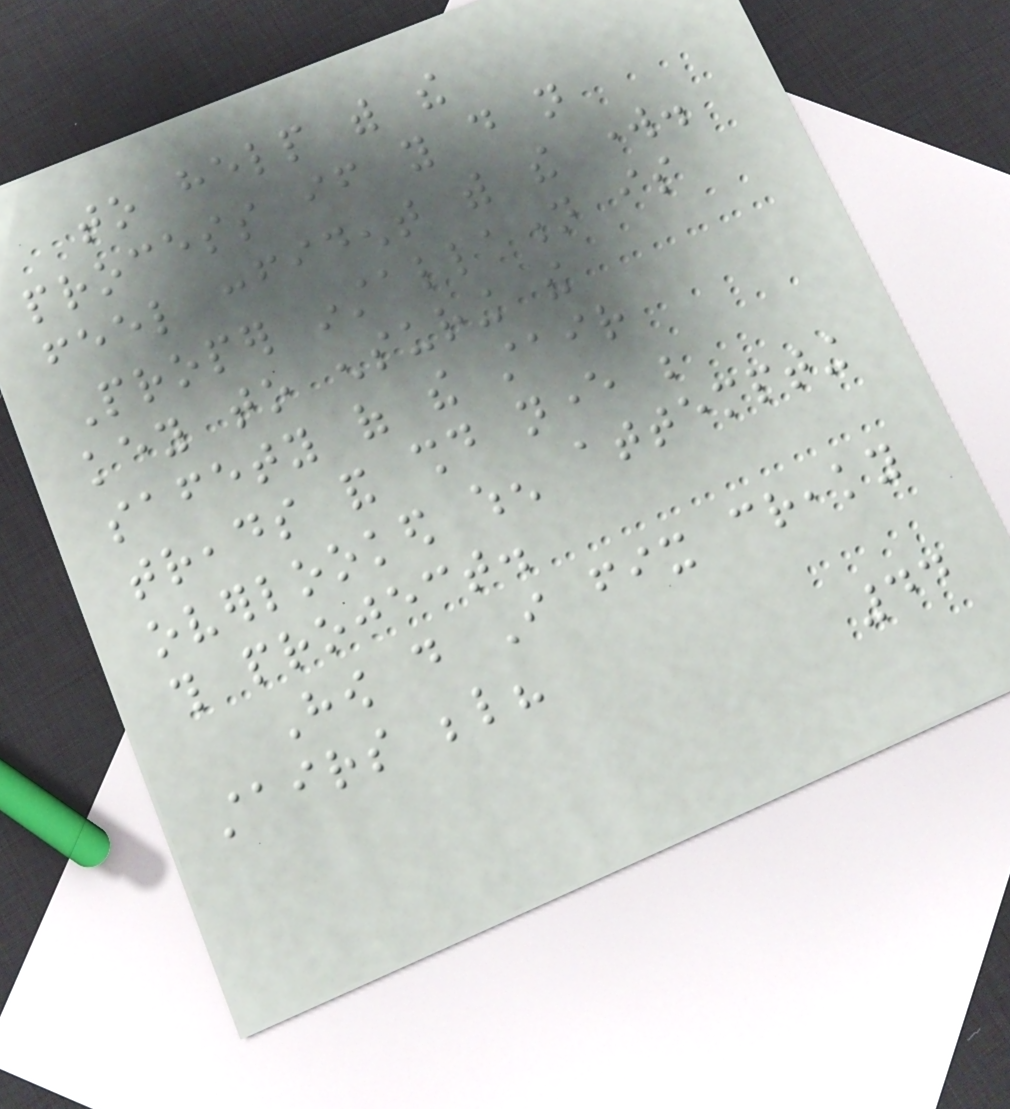to help with the
process if you do not
feel confident with the work.
Proper installation is
key to ensuring the
safety of the stair
treads and should never be
overlooked when attempting
this project.
How do I fix creaky
stairs below?
44
